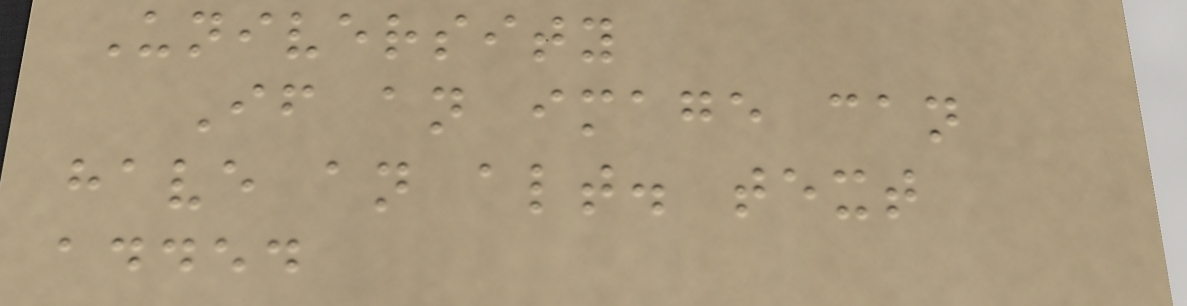University
If an image can
have an alt. text
added
